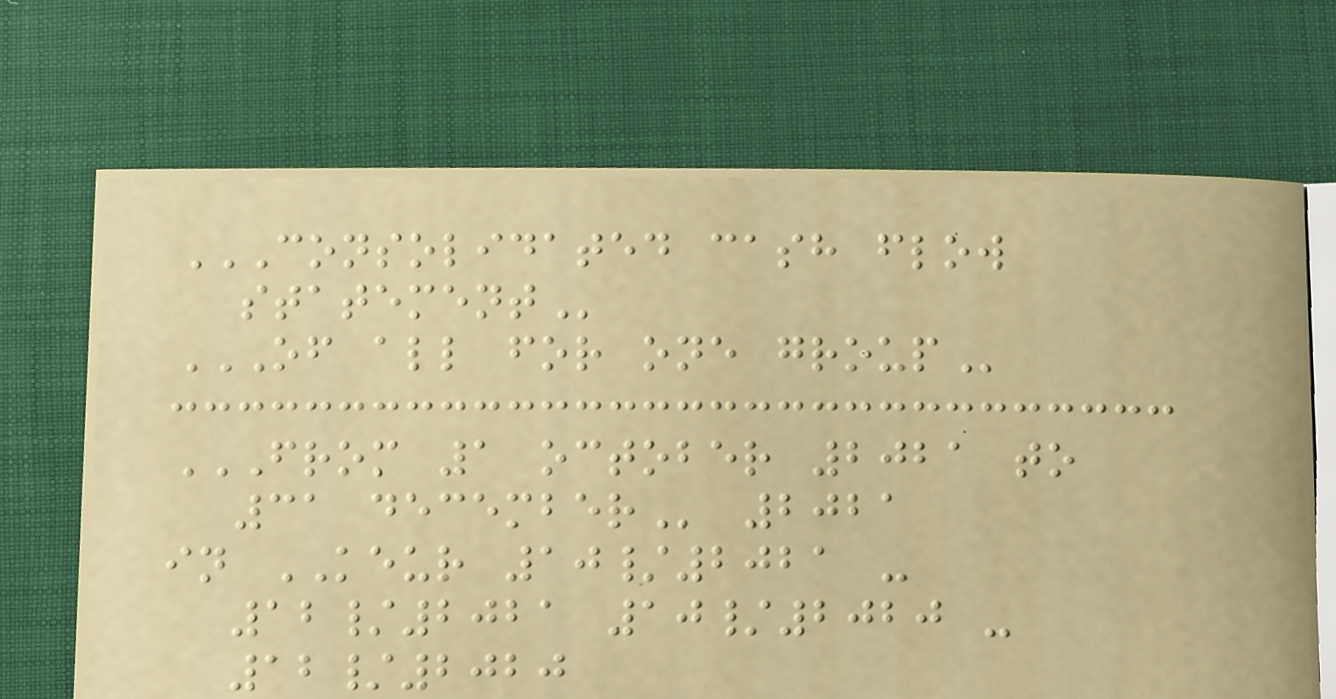CONSOLIDATED CASH FLOW
STATEMENT
OF ALL FOR ONE GROUP
FROM 1 OCTOBER 2021 TO
31 DECEMBER 2021
in KEUR 10/2021 -
12/2021 10/2020 -
12/2020
